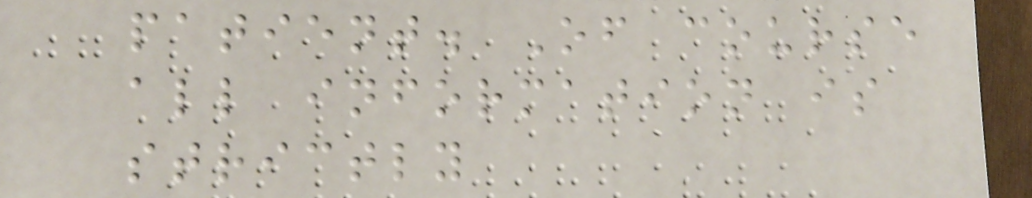patient. Of course
all information is
strictly
